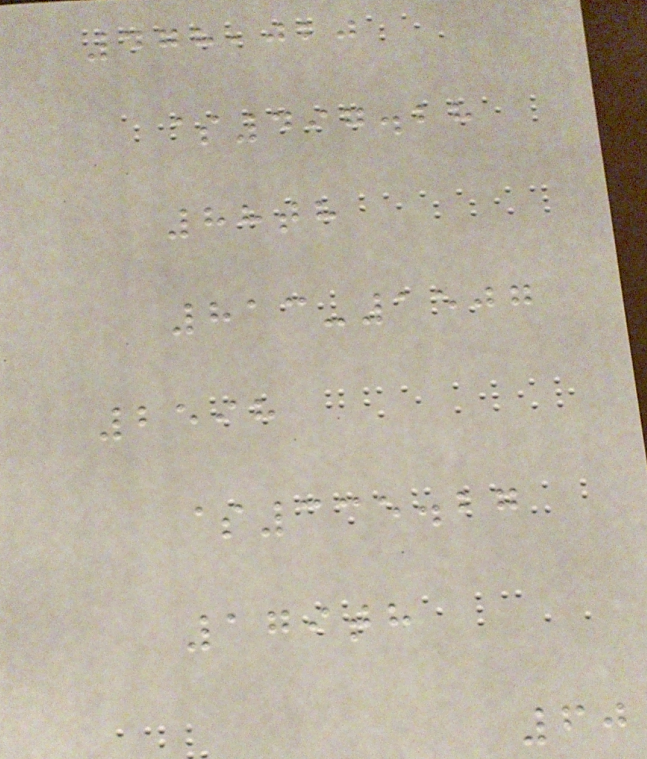478,020
$497.28
88th
813-1507
2598
$335.27
179th
60
